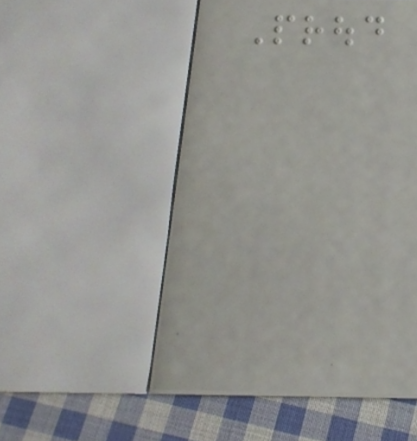Proud
